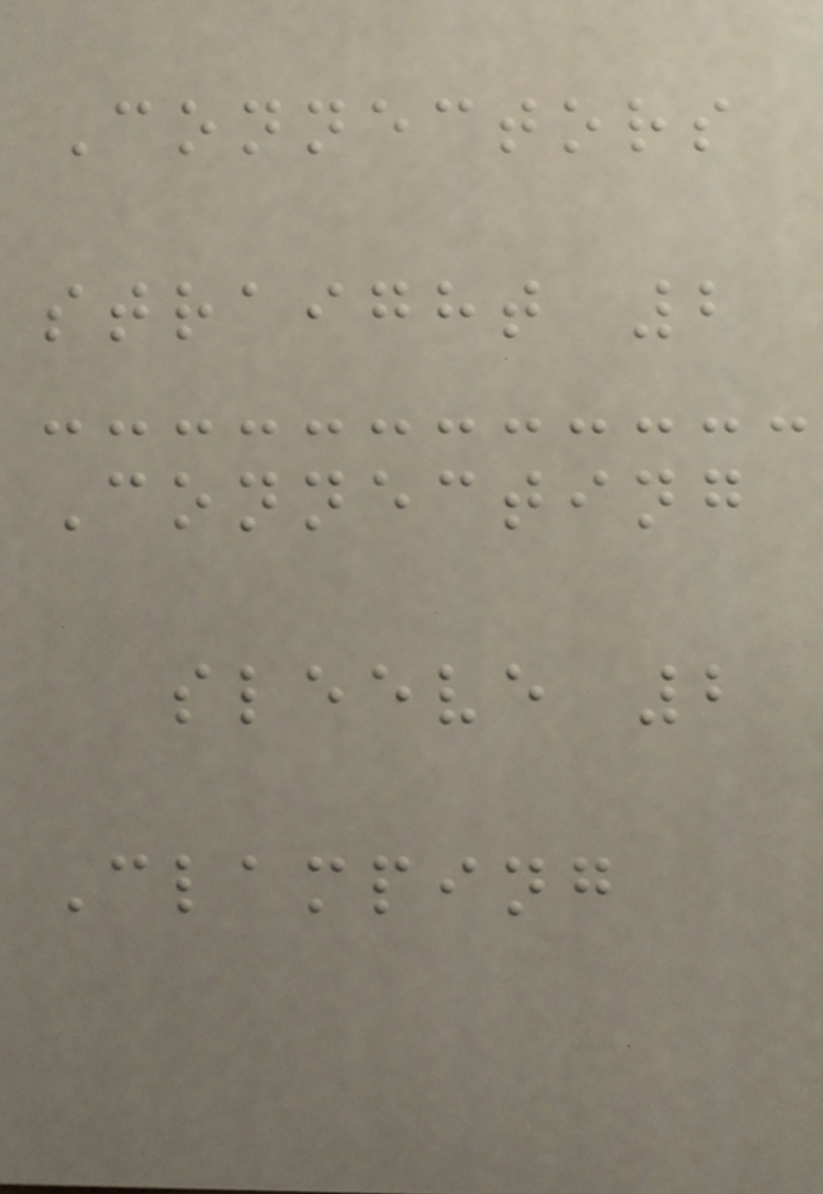Connectors
straight 2
Connecting
sleeve 2
Clamping
